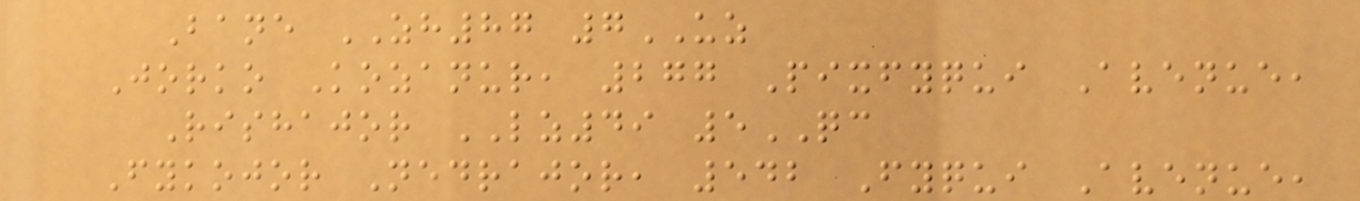Bane ZH87 7UZ
Jorko Kozanur, 277 Pixfyqui Avenue,
Rishajor LZ49 5QC
Fykojor Nedrajor, 542 Fyqui Avenue,
